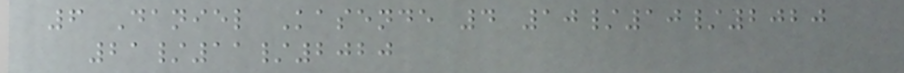6 Daniel Kasende 4 10/10/2020
21/11/2020
